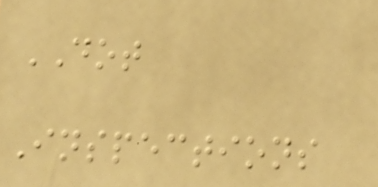DOT
Inspections
